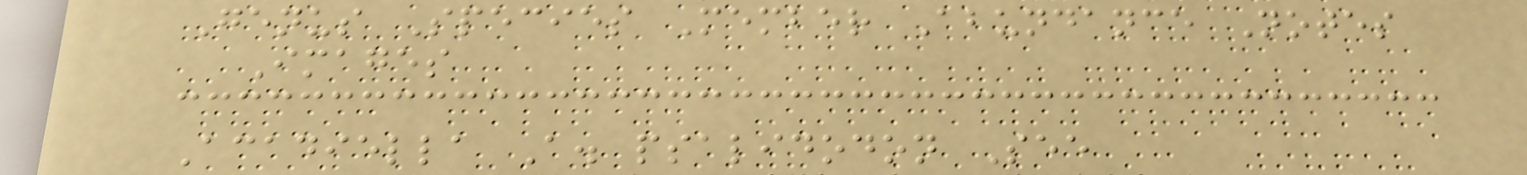Genus Species Member Abundance Notes
Images
Acadiella A. psalidodon See
